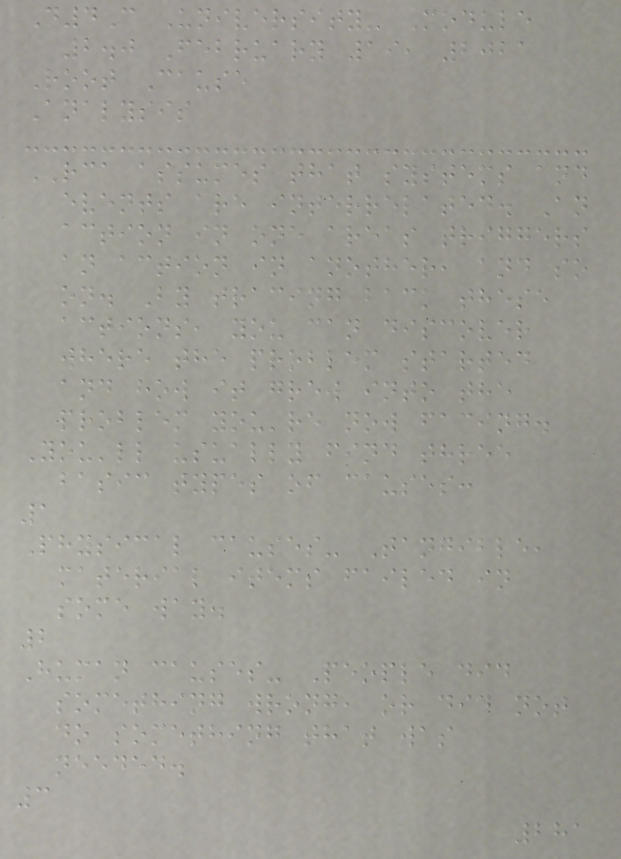D4C University- Module
2.0 February 19, 2021
Root Cause
Analysis
RCA assumes that systems and
events are interrelated. An
action in one areas triggers
an action in another, and so
on. By tracing back these
actions, you can discover
where the problem started
and how it grew into the
problem you're now facing.
You'll usually find three
basic types of causes:
1
Physical causes- Tangible,
material items failed in
some way.
2
Human causes- People did
something wrong, or did not
do something that was
needed.
3
281
